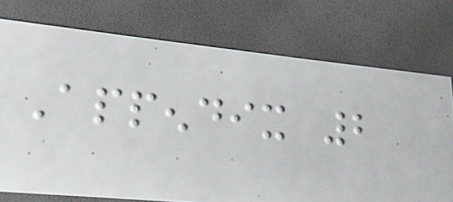Appendix 2
